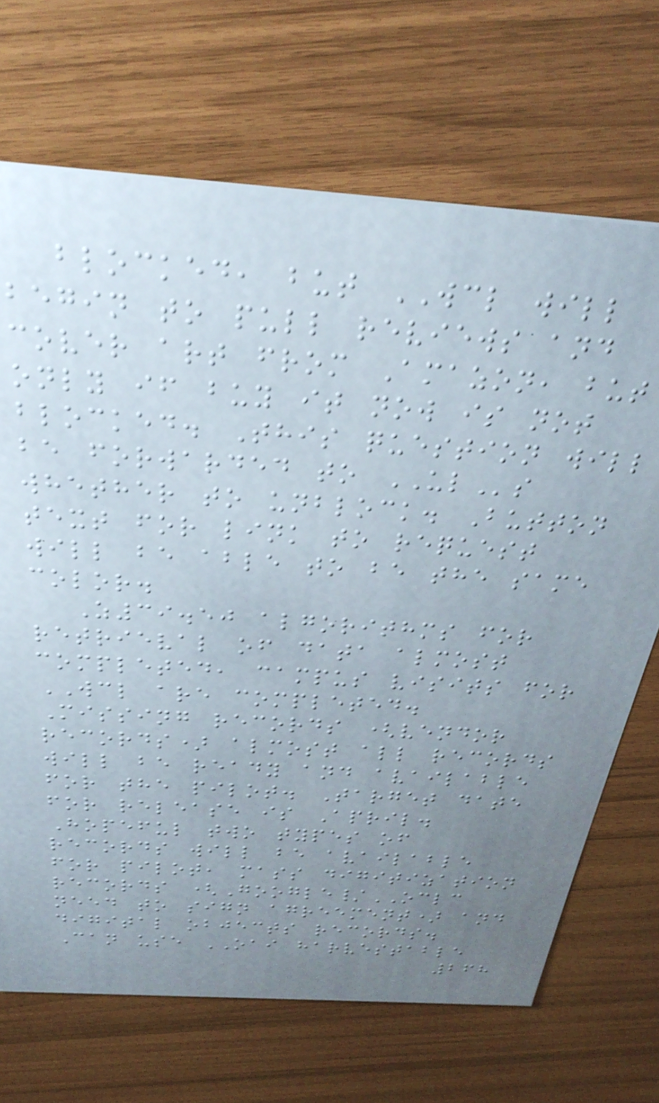blocked, but WCL will
begin to pull reviews and
cover art from Amazon, but
only if buy it now is not
blocked. This question will
be forwarded to ULs
whether to unblock. Button
text for link to request
will be able to be the same
color.
Z39.50 algorithms for
retrieval of data almost
completed, campus visits for
WCL are completed.
Missing records (vendor
records) almost all records
will be ready and available
for the pilot. Target date
for release is April.
Hopeful two types of
records will be available
for pilot, mass digitization
records (Google/OCLC
need to sign agreement) and
digital objects records.
Can use OAI harvestable
268
